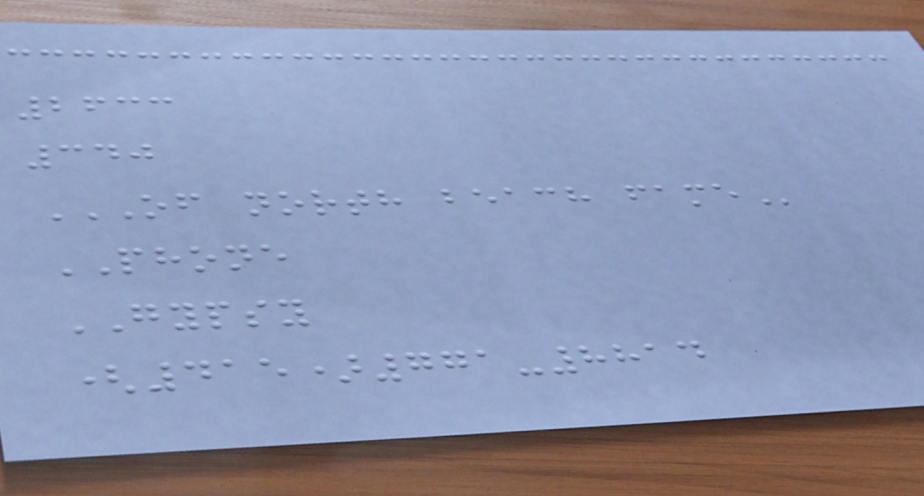2633
340
OF NORTH BEACH FAME
PHONE
GYPSY
(415)771-8814
